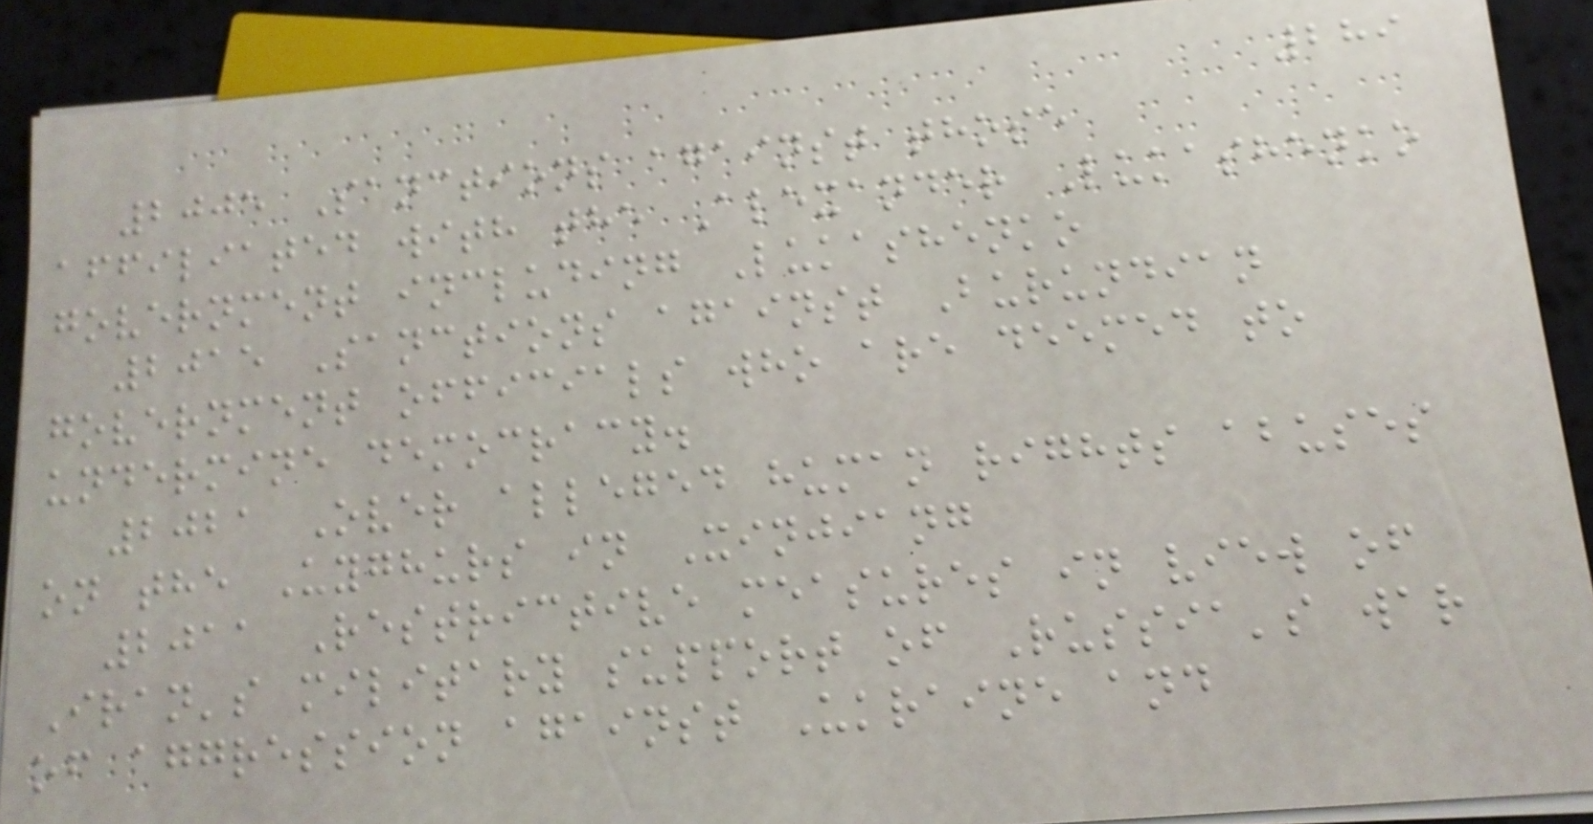289
2005 Sanctions against those
affiliated with the Alexander Lukashenko
government including Lukashenko
2015 Sanctions against Burundian
government officials who are deemed to
undermine democracy.
2021 Over alleged human rights abuses
on the Uyghurs in Xinjiang
2011 Restrictive measures in view of
Iran's military support of Russia's war
of aggression against Ukraine and
